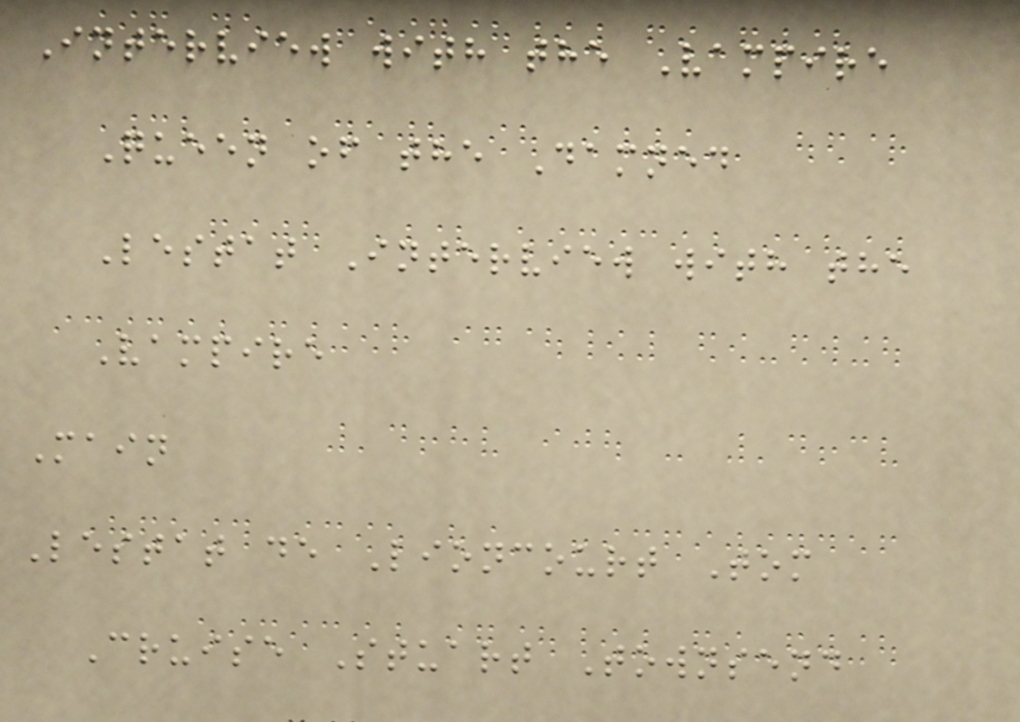Interview with the Vampire
Queen of the Damned
Lestat Interview with the
Vampire
Main
Lestat de Lioncourt Tom
Cruise Stuart Townsend
